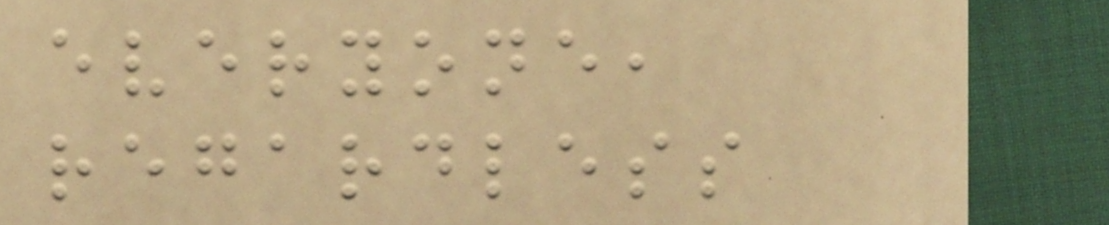everyone,
regardless
